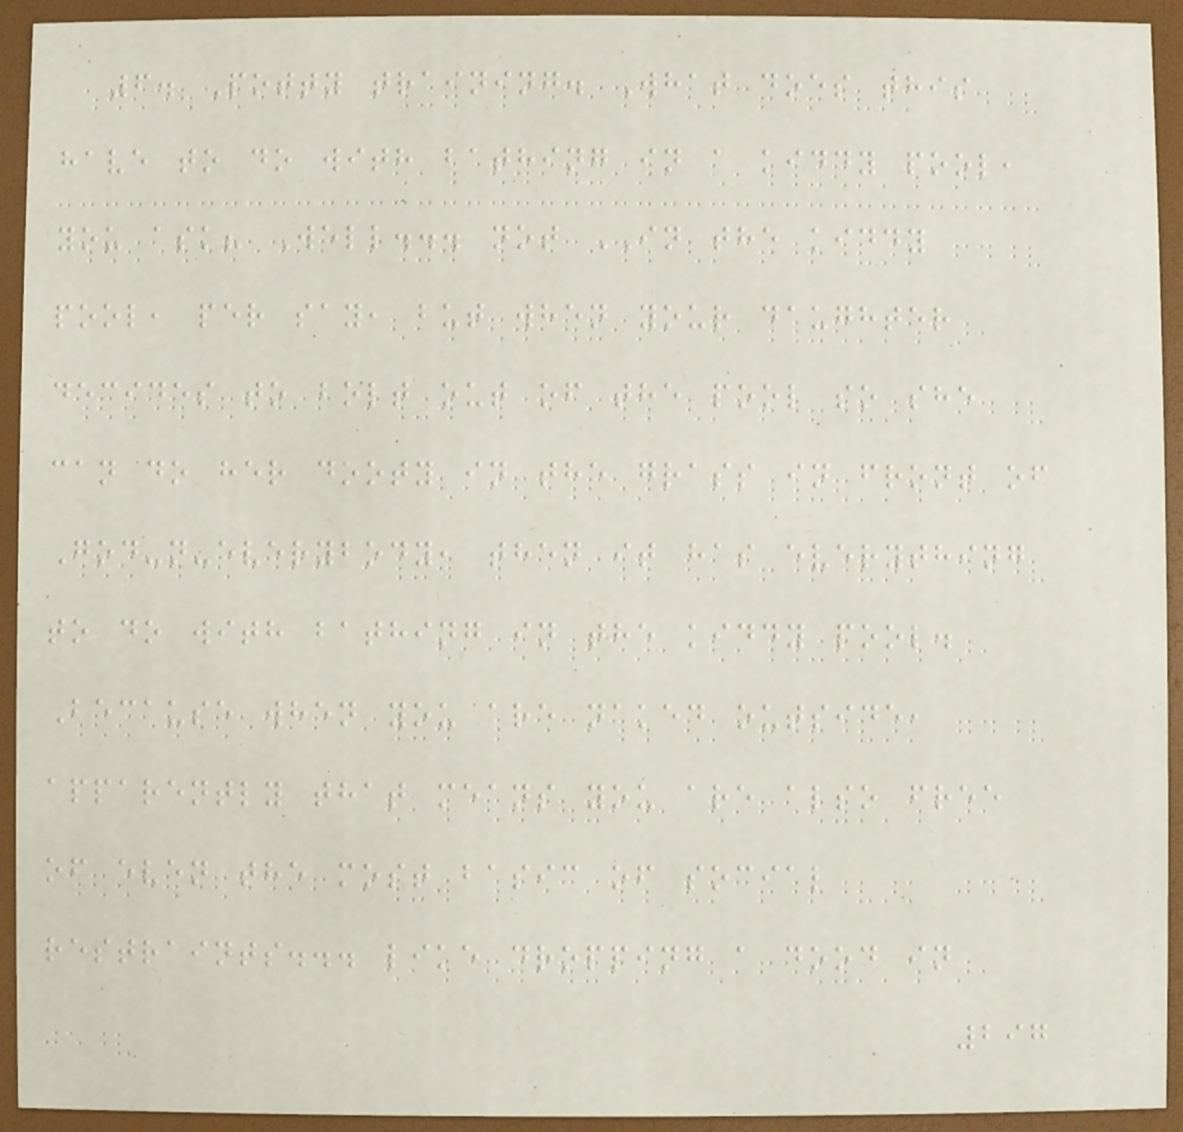6. Potty training. What does this
have to do with bathing in a kiddy pool,
you ask? Well... not IN the kiddy
pool, per say, but when your daughter
decides to bolt out of the pool so she
can do her dooty in the grass in front of
God-n-everybody, then it has everything
to do with bathing in the kiddy pool.
Because when you are naked outside,
apparently that means you are also free
of even the most basic of social
restraints... like dropping a dood in
297
